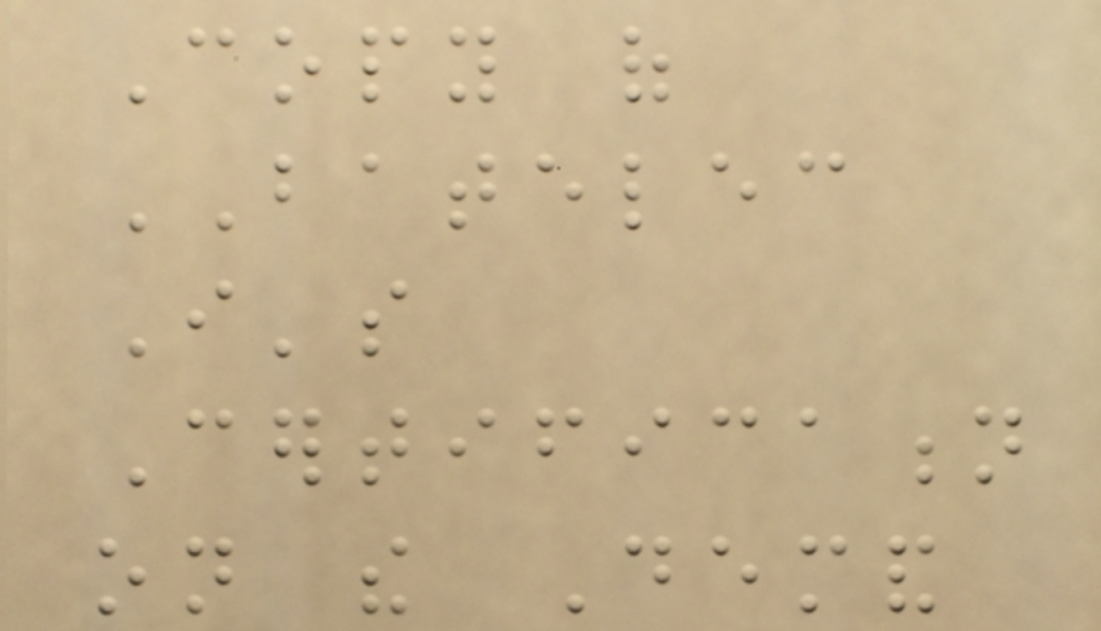Copy of
BATELEC
I's
Certification
on the Demand
